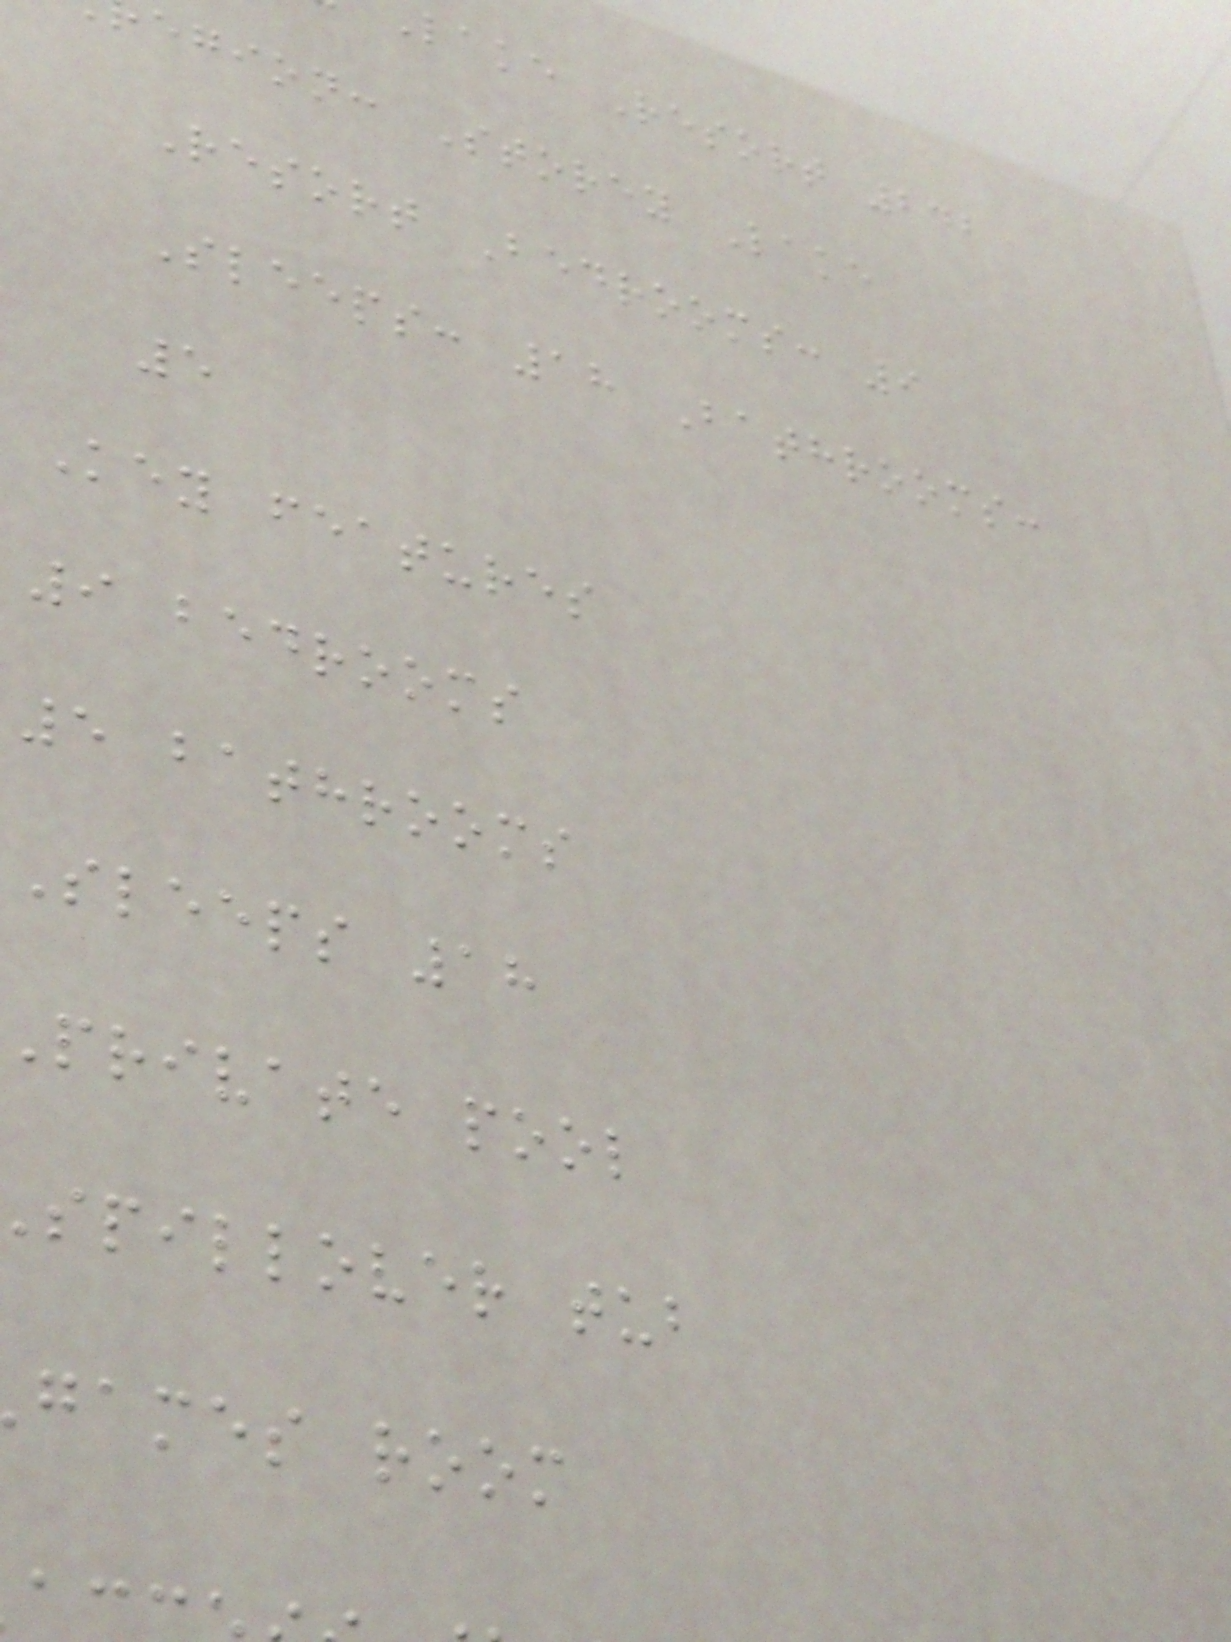lake Resort 242
egion: Storey Lake
Resort Bedrooms: 9
Sleeps: 18 Bathrooms:
5
Key features
9 bedrooms
5 bathrooms
Sleeps 18
private pool
spillover tub
games room
